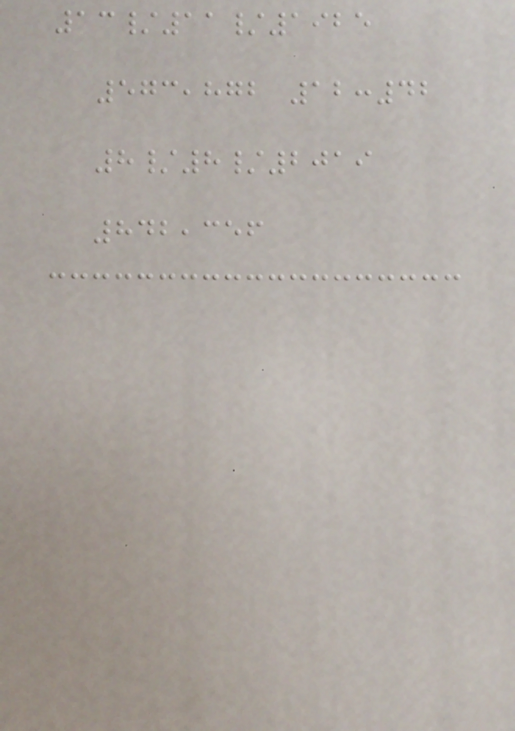13/11/1925
573,872 12:42
8/8/2019
842,356
